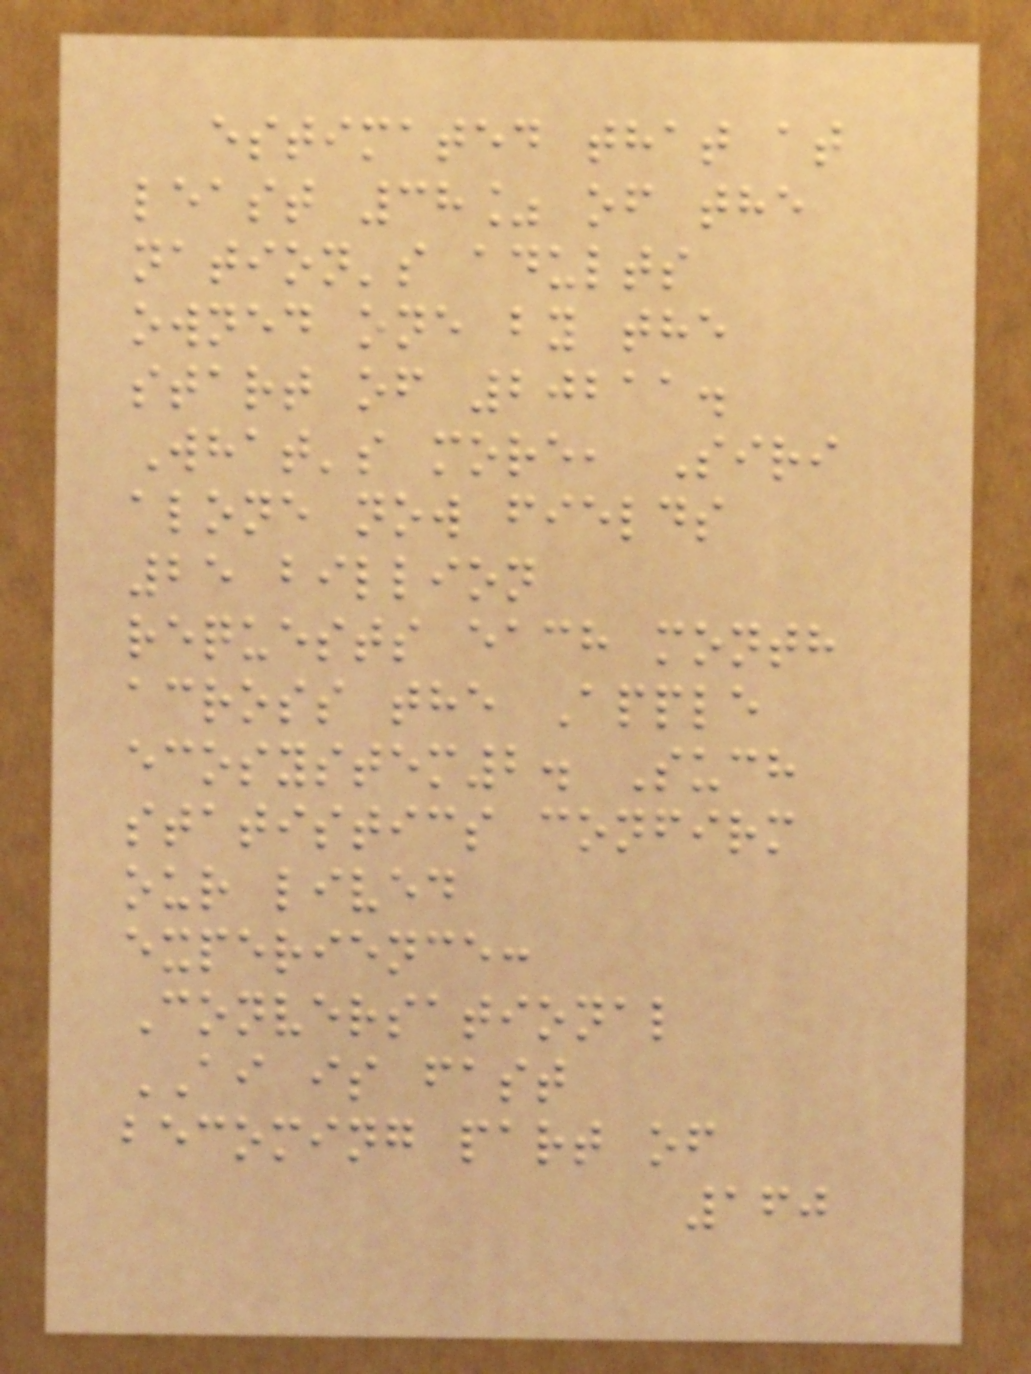estimated that at
least 38% of the
nation's adults
owned one by the
start of 20211.
What's more, Siri
alone now fields
25 billion
requests each month
across the Apple
ecosystem2. Such
statistics confirm
our lived
experience:
Conversational
AI is fast
becoming part of
160
